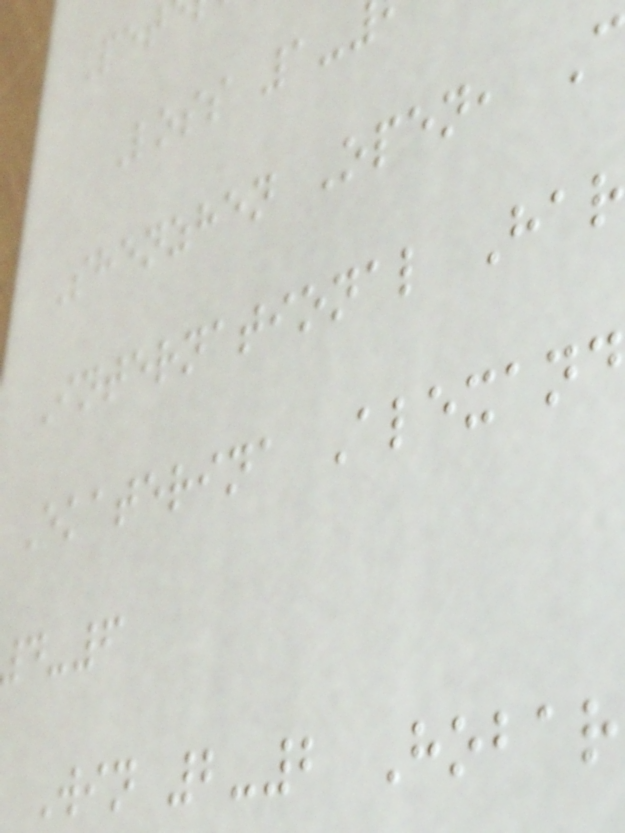Loss 1-
Shenzhen Open,
International Har
Ekaterina Alexand
Win 2-2 Hobar
